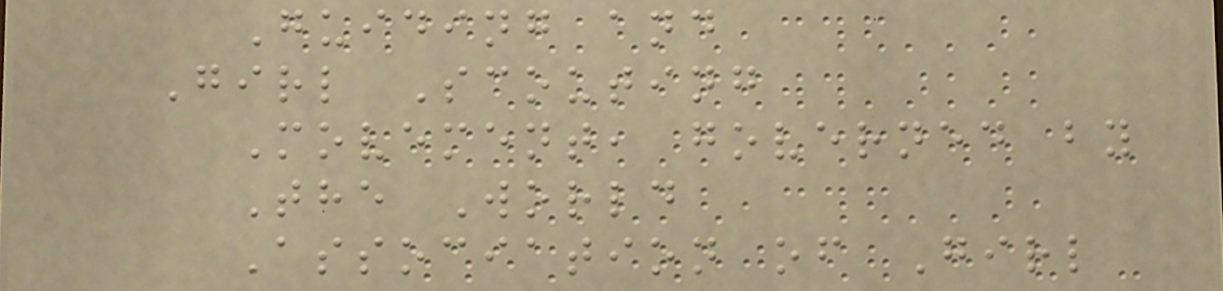Guiding and
Girl Scouting
Movement, governed by
The World
Association of Girl
